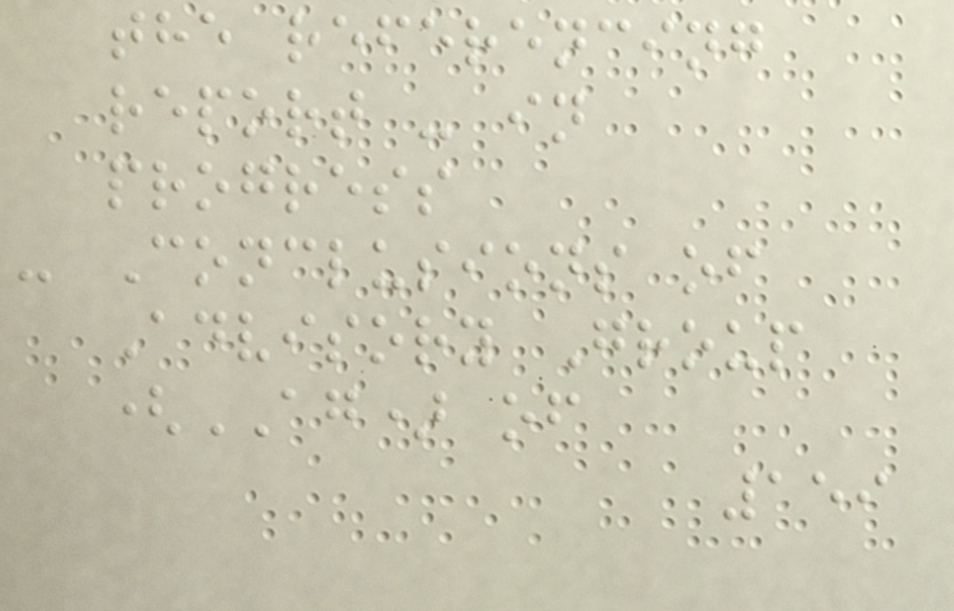the referencing
report - in
progress
- Conclusions of
Advisory Group
(AG) of
159
